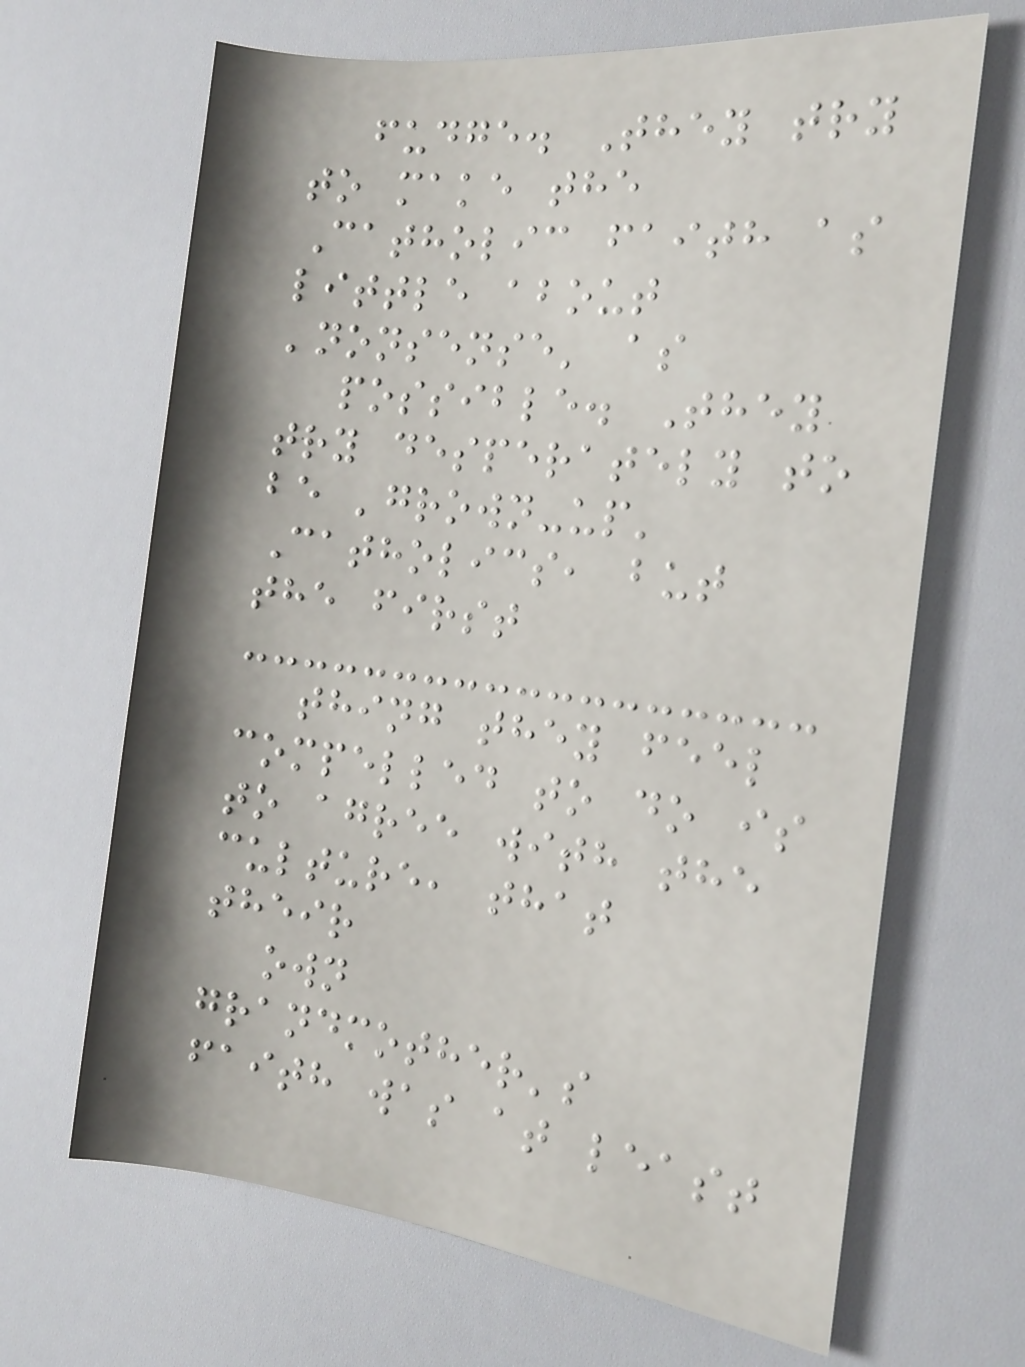fudge. They try
to make the
Catholic faith as
little about
'nonsense' as
possible. They
try desperately to
be 'grown-up'
Catholics, but
the first
thing they feel
compelled to do is
to agree with the
culture, that
their
own
grandmother's
faith was at least
